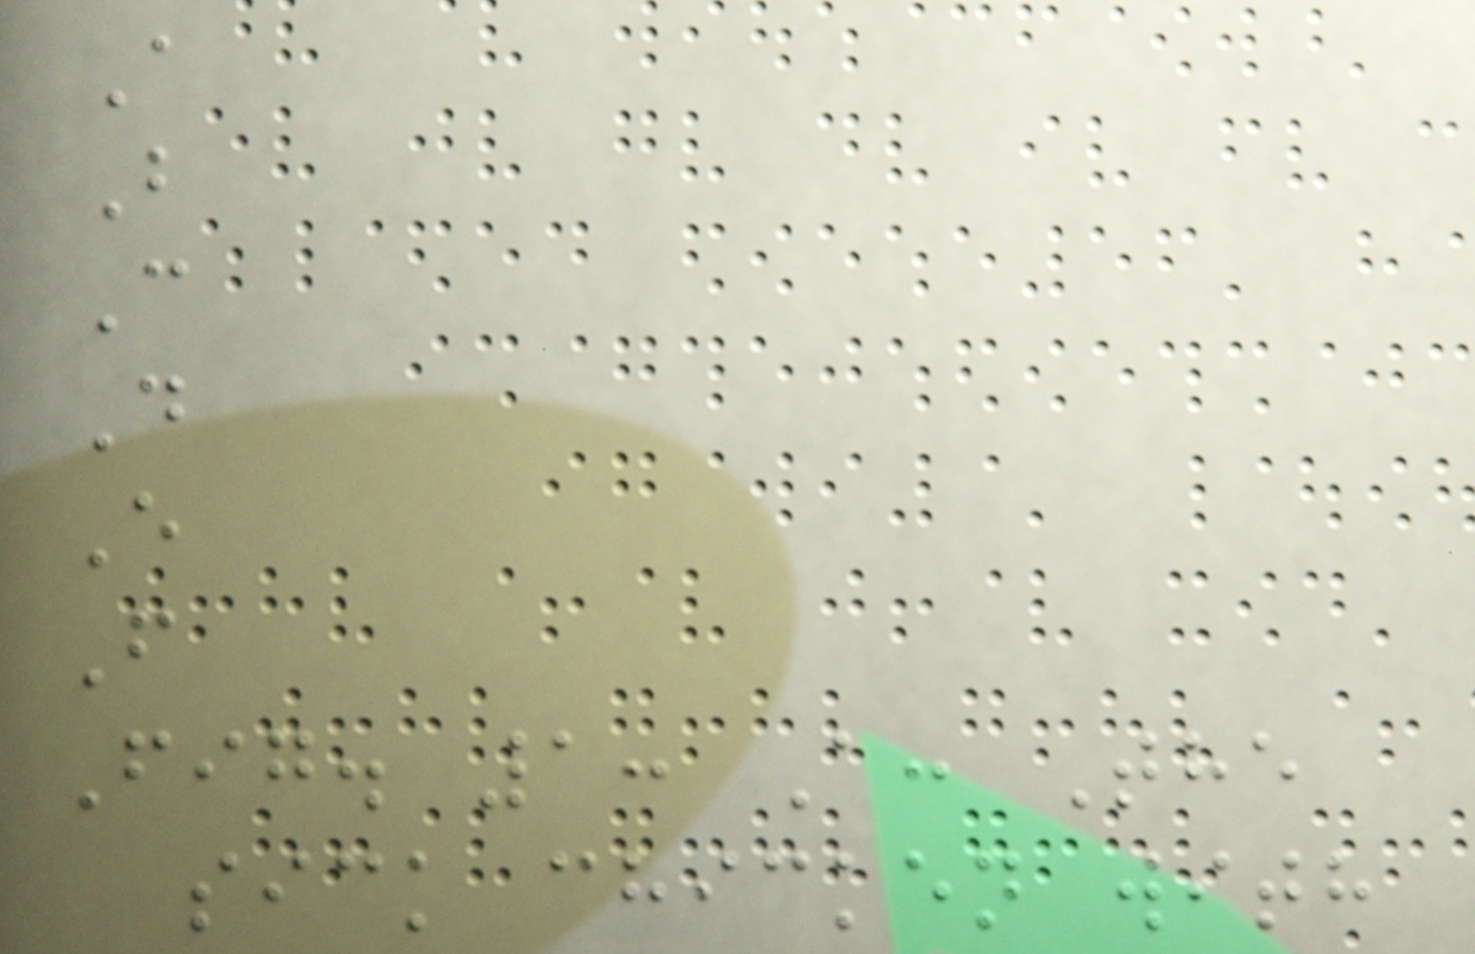A
B
C
D
E
F
Fig. 1: A: The
sick chicken with
